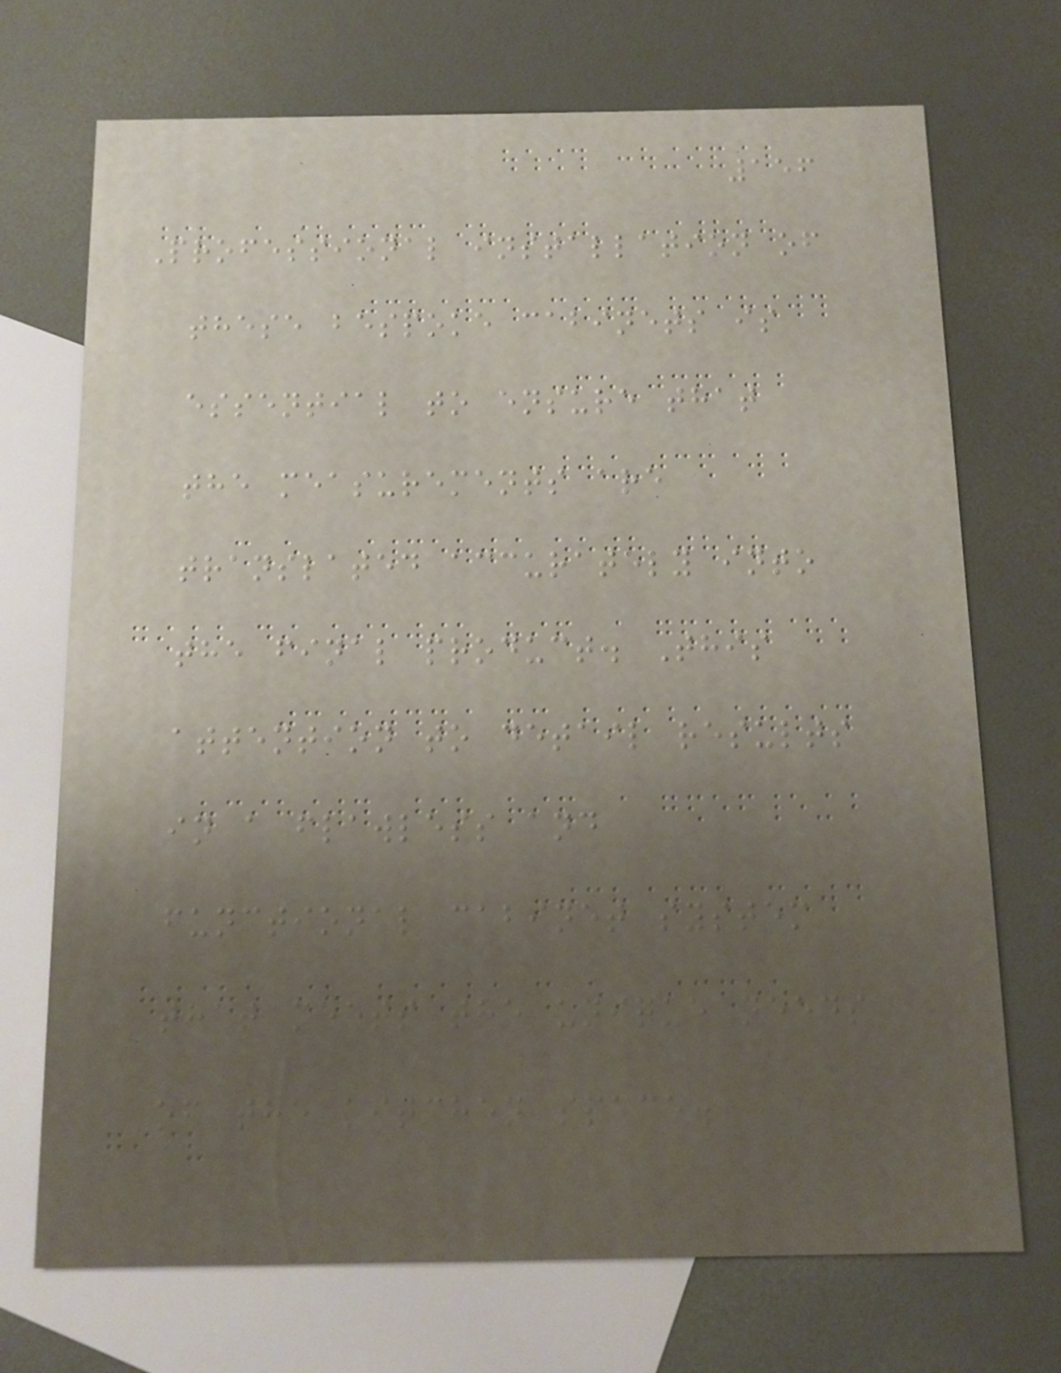156
Professional installation of
these bespoke cabinets is
essential to ensure that
the measurements are
translated accurately into
the final product. This
attention to detail results
in a flawless and
functional cabinet system
that meets the unique needs
of the kitchen space.
